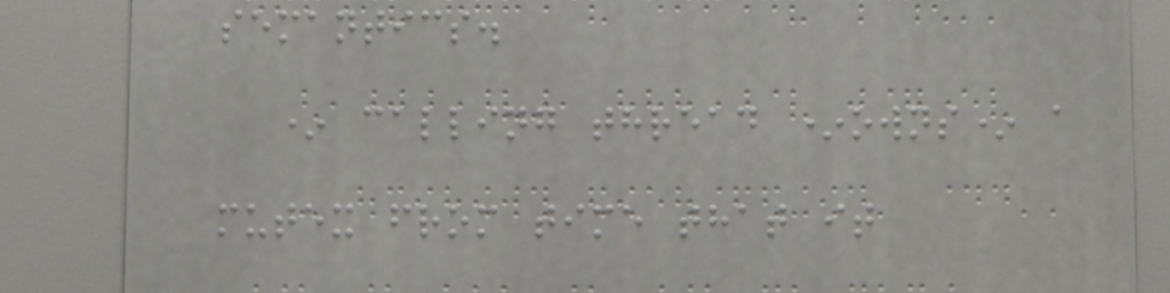semantics.
* calling thread *owns* a
mutex from time that it
